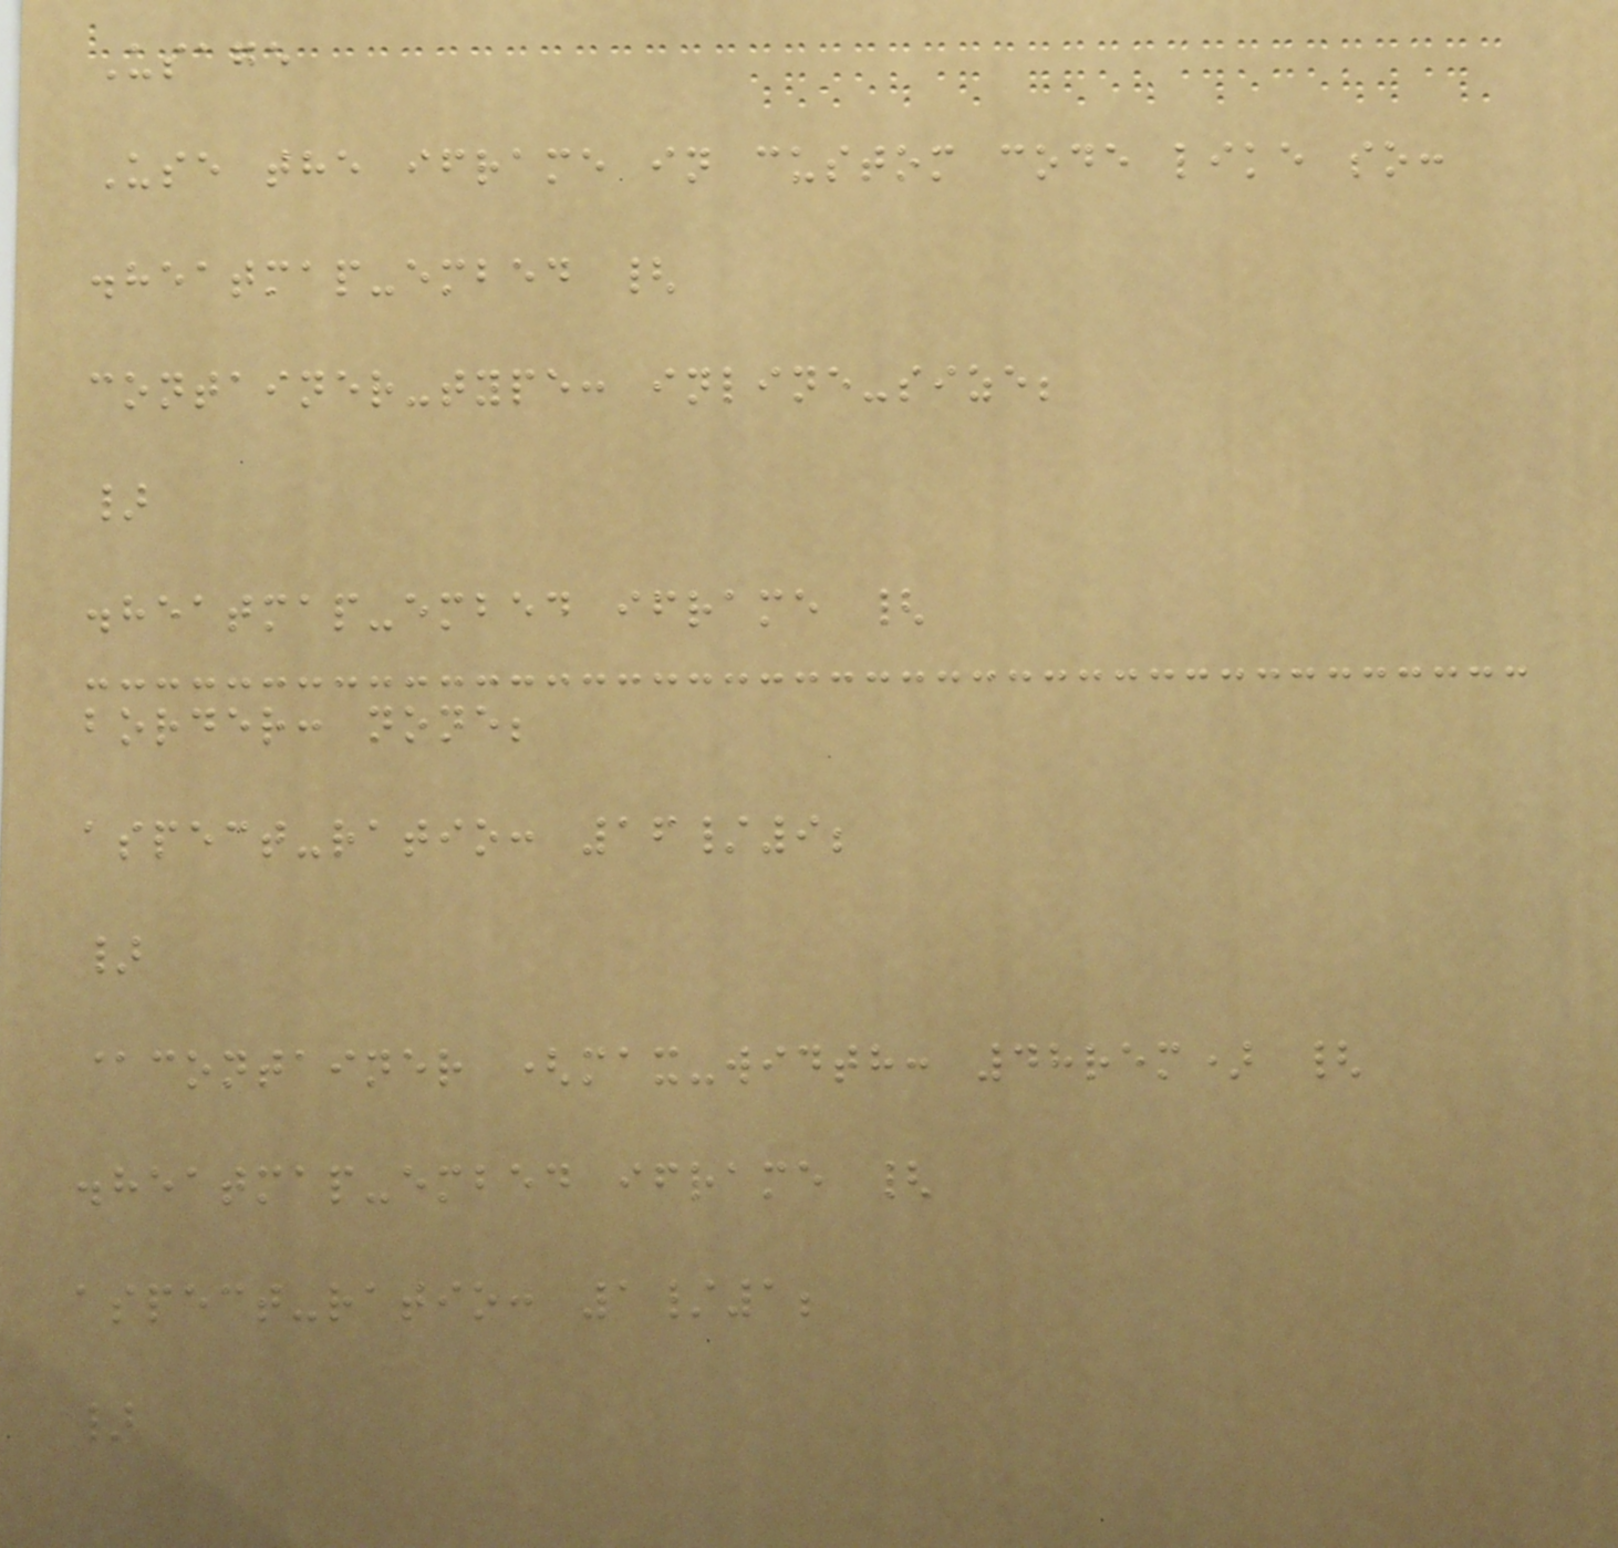Usage
Use the iframe in custom code like so:
.heatmap-embed {
container-type: inline-size;
}
.heatmap-embed iframe {
border: none;
aspect-ratio: 16/9;
}
@container (max-width: 48rem) {
.heatmap-embed iframe {
aspect-ratio: 1/1;
}
